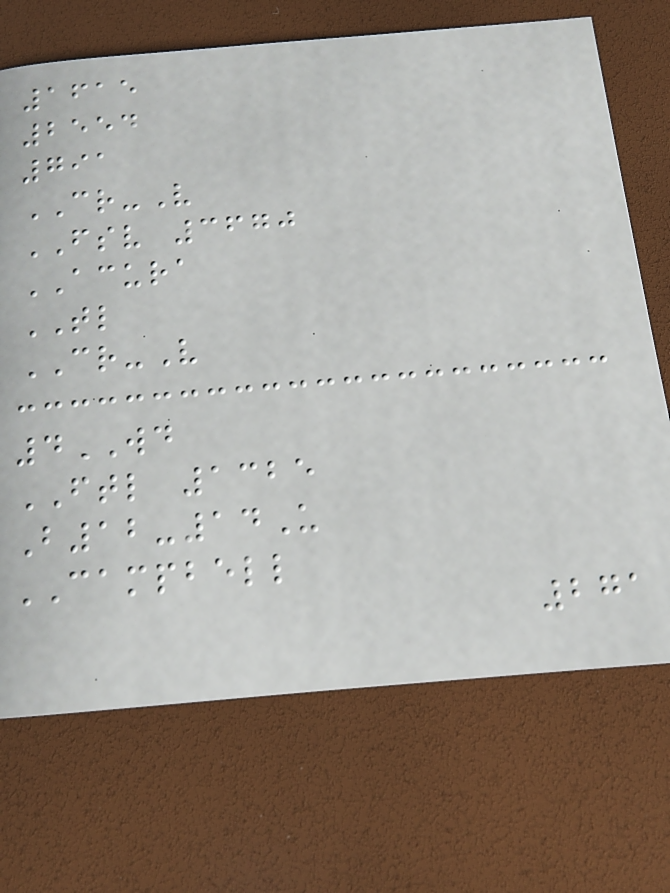1615
2554
791
CR-V
FSV 3670
ACURA
TL
CR-V
4WD
FTL 1325
B12-14U
CAMPBELL
271
